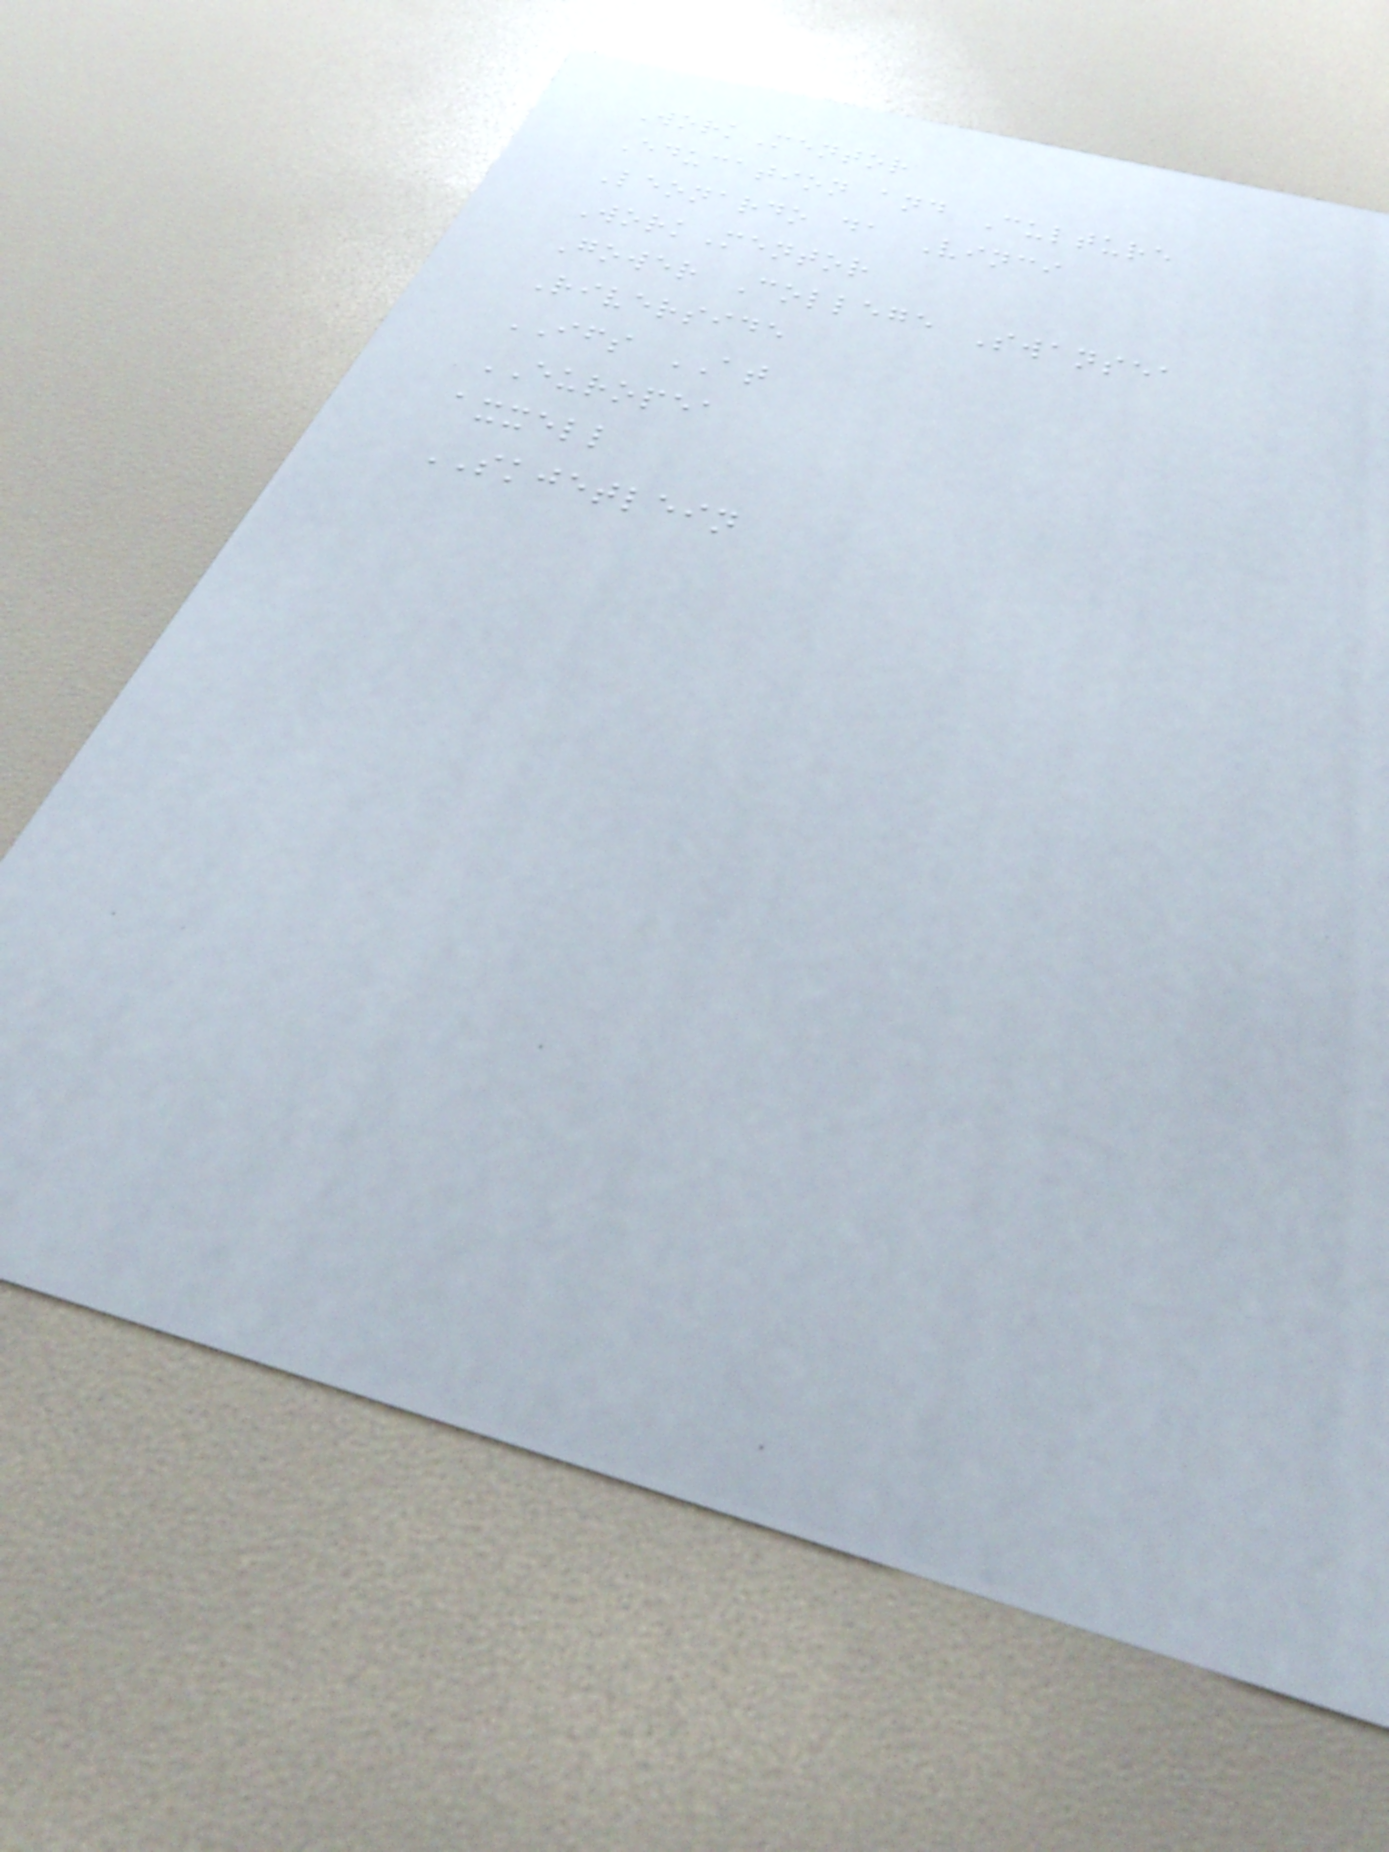WorkMentor
Education and Culture
Leonardo da Vinci
WorkMentor
Gower College Swansea
Riverside
IFS AT
EUROPEA
axxell
SKJETLEIN
